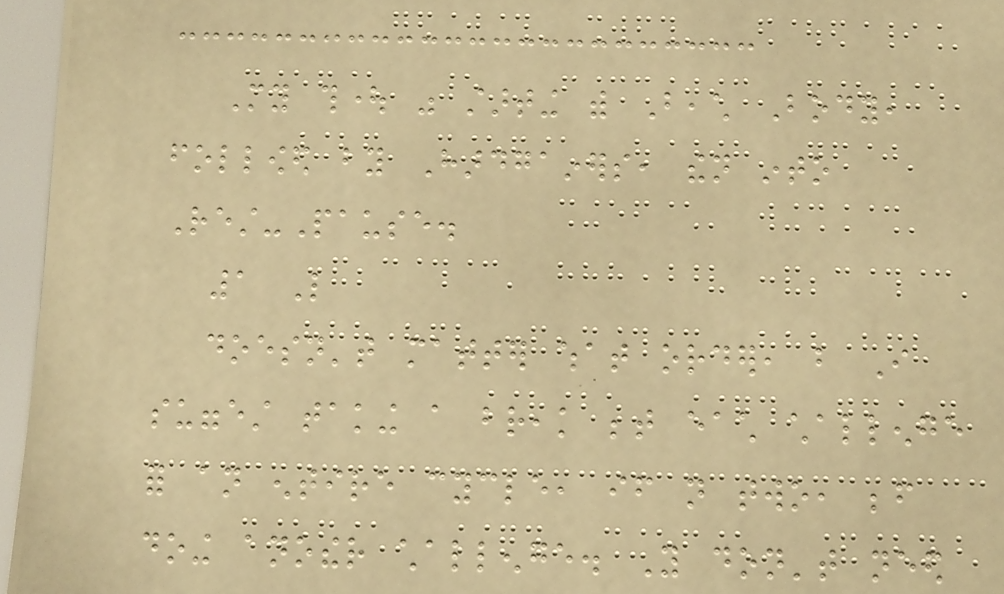My thought was starting with Beach Body,
followed by Hardgainers, then into
Rest-Pause.
1 Like
doesn't matter what order, but I
suggest taking a break between each challenge
for an entire cycle, if not two, before
doing another challenge. You don't need
